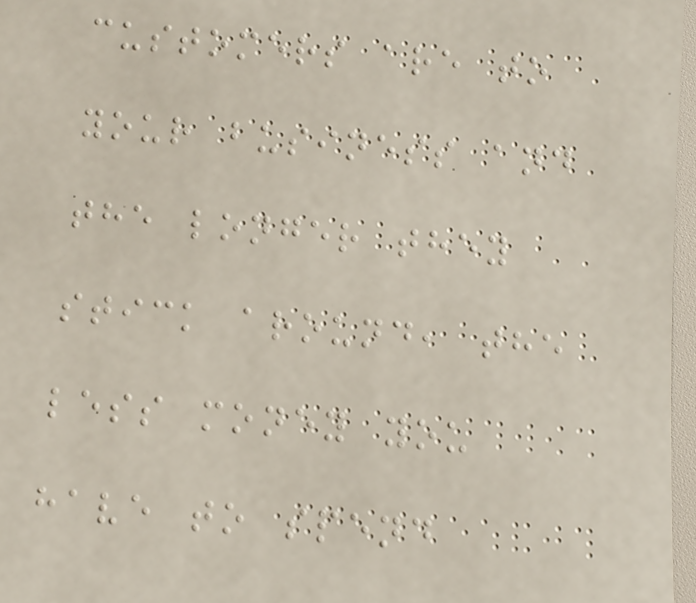customers are to
your business and
the longer they
stick around, the
less money you
have to spend
